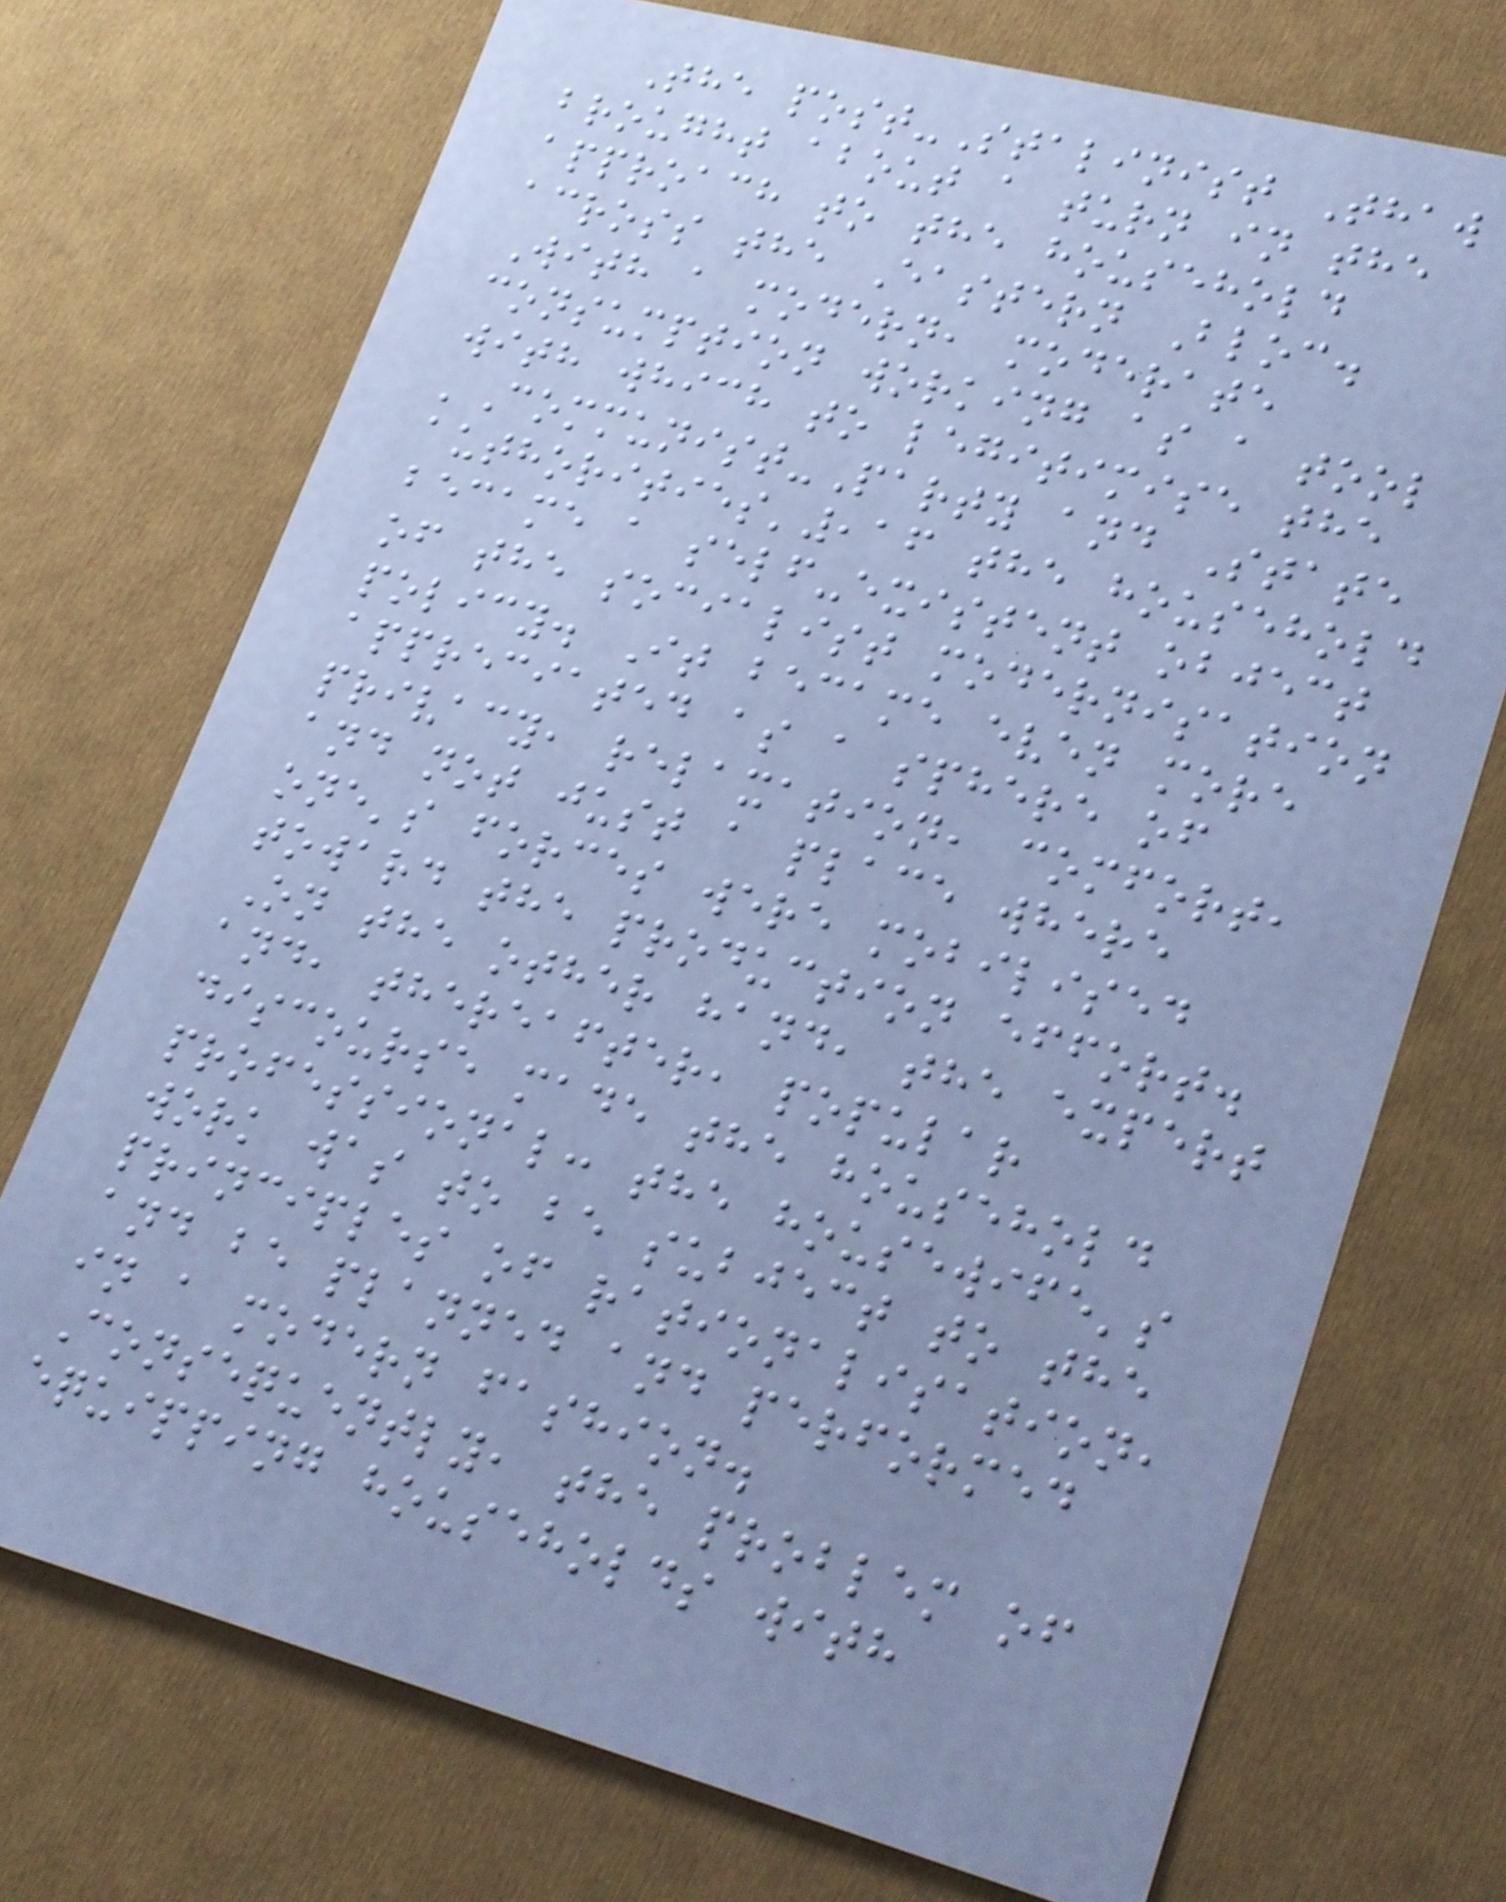The post-Stalinist Thaw
brought about a turn in the
approach to the household
across the Eastern Bloc.
With a modern, moderate
consumption working as a tool
with which to legitimise the
'Communist-Party and State
authorities',16 the household
became a self-existent object
of the socialist modernisation
policy. It became even more
appreciated as a sphere of
privacy, relaxation, comfort,
and not just a place where
one's forces were mobilised
toward the production effort.
On the other hand, the expert
and, thereafter, popular
discourse made the household
professional: the housewife's
work was to be subject to the
principles of rationalisation,
and be planned and performed
in a modern fashion.
Consequently, the problem of
equipping households with
